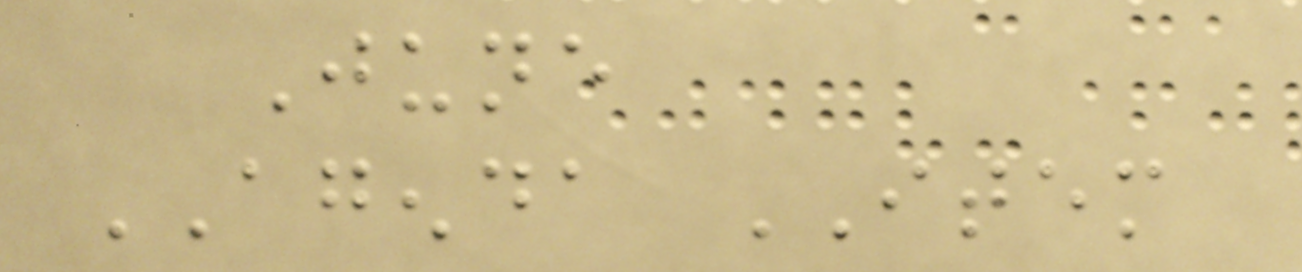June
AGENDA ITEM
